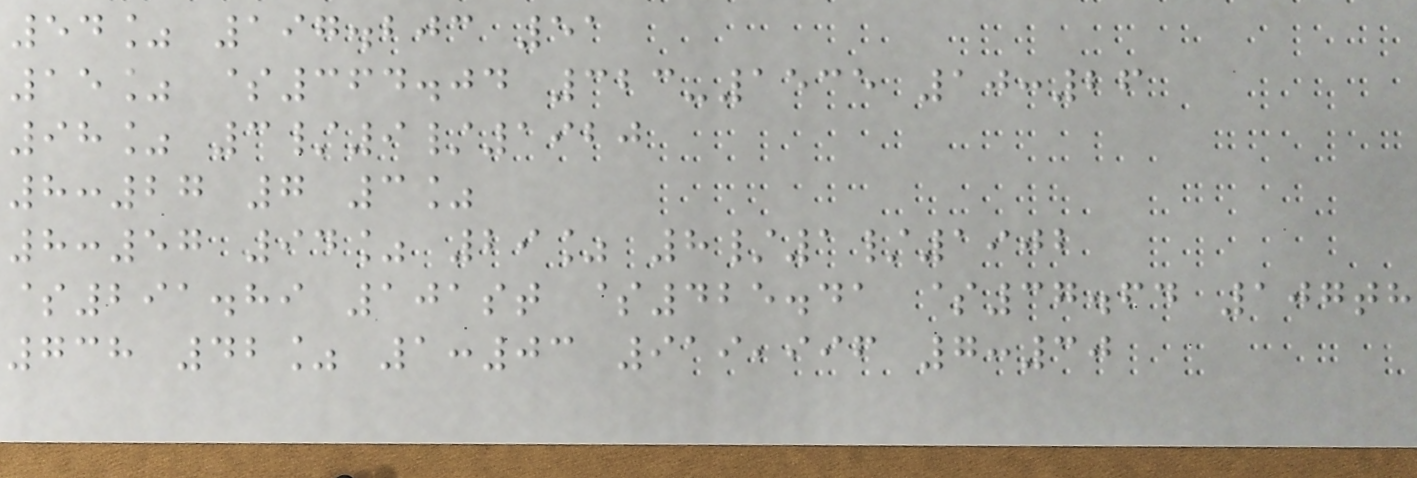54% 197.203 51
15% $364.04 323-1535 10:26
98% 3/9/1920
8:27 7 3%
8:57 94% 29% 8/1/1902
$291.89 101st $425.41 $37.64 107th
738 42% 1:03 919,996 7:30
